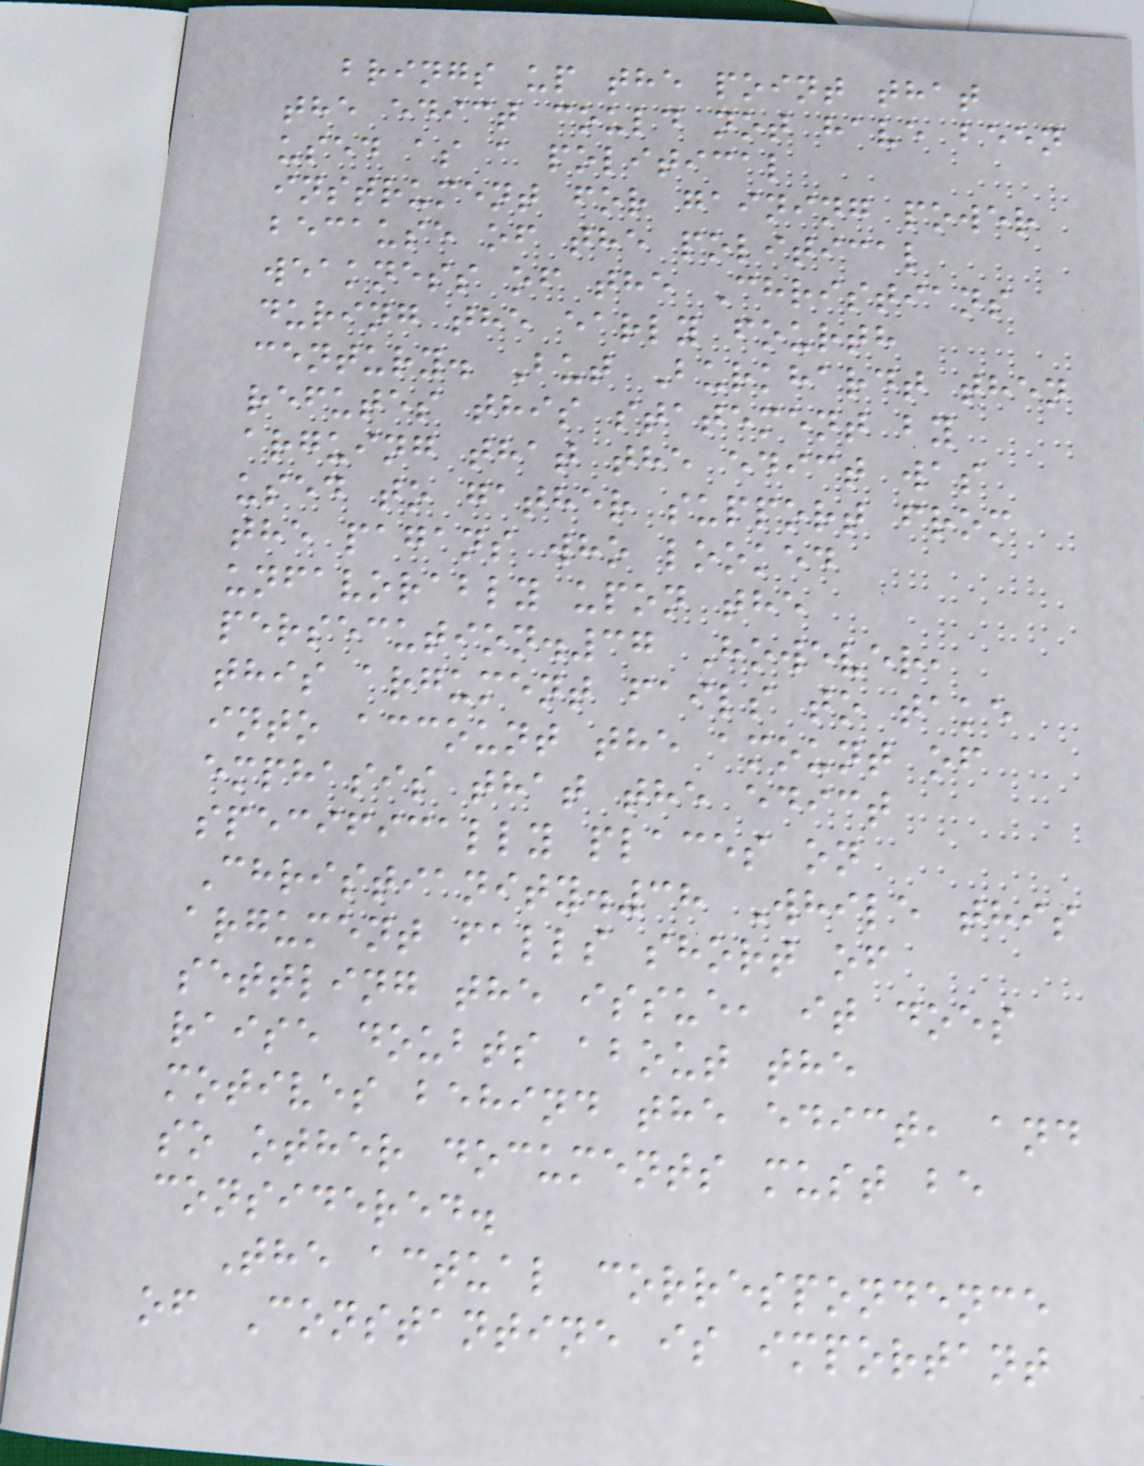brings up the point that
the edict could not have been
used as a political
instrument for gaining power
because of the political
weakness of the Christians
during the early fourth
century. But Burkhardt then
refutes this statement by
arguing that the edict was
used to gather support from
the pagans who looked
unfavorably upon the
persecution.37 However,
this argument fails to take
into account the amount of
emphasis that the edict
specifically places on
Christianity.38 While this
argument falls short of
settling the issue, it does
raise doubts about the
motives behind the edict, and
so other documents must be
considered.
The actual correspondence
of Constantine is important
